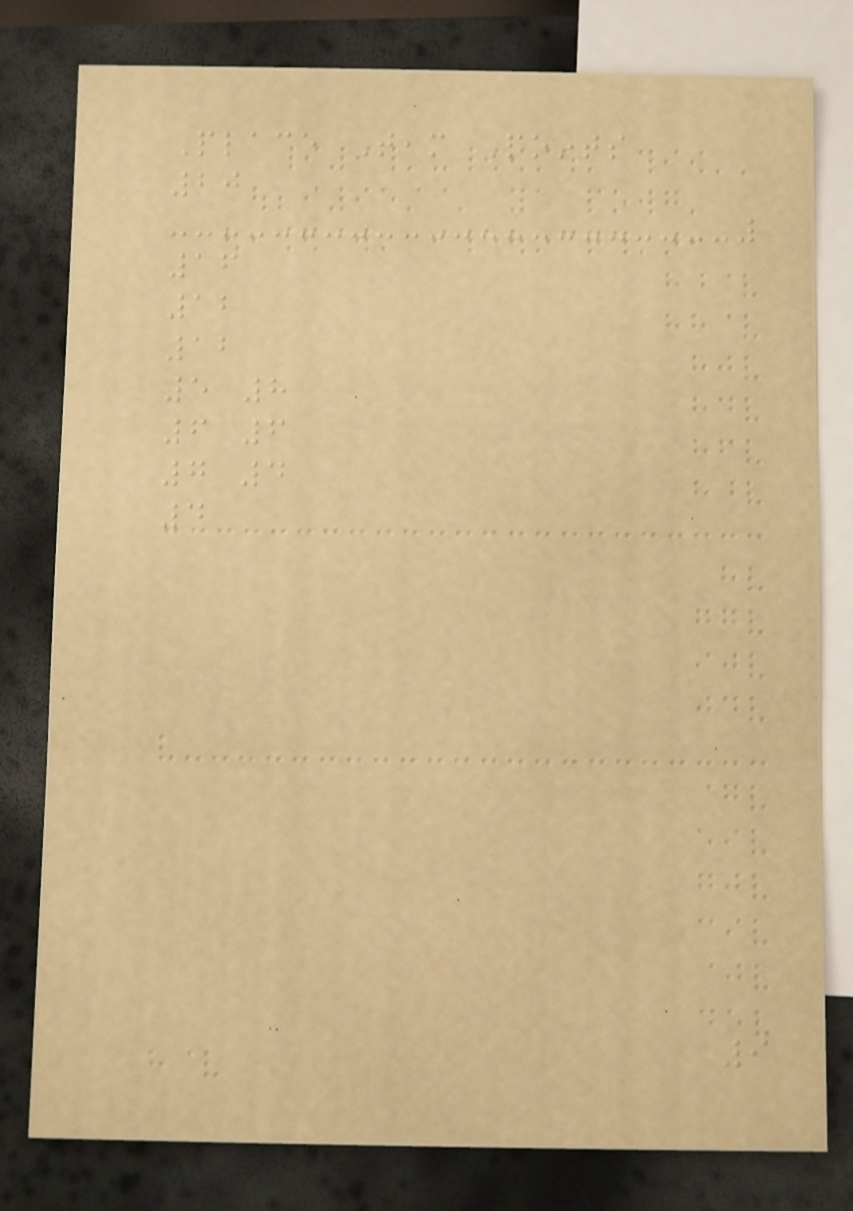Place Team Points
20
16
12
12
5 8
6 6
7 4
4
9
